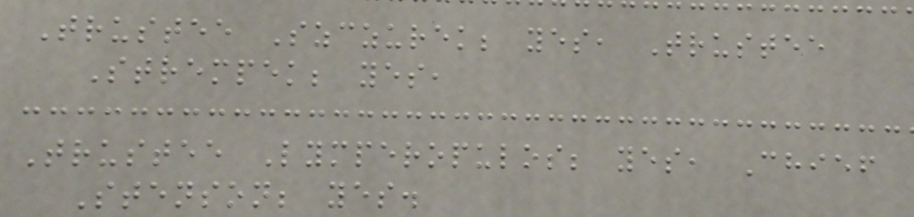Trustee Szczurek; yes, Trustee
Strempek; yes,
Trustee Lymperopulos; yes, Chief
Stenson; yes.
